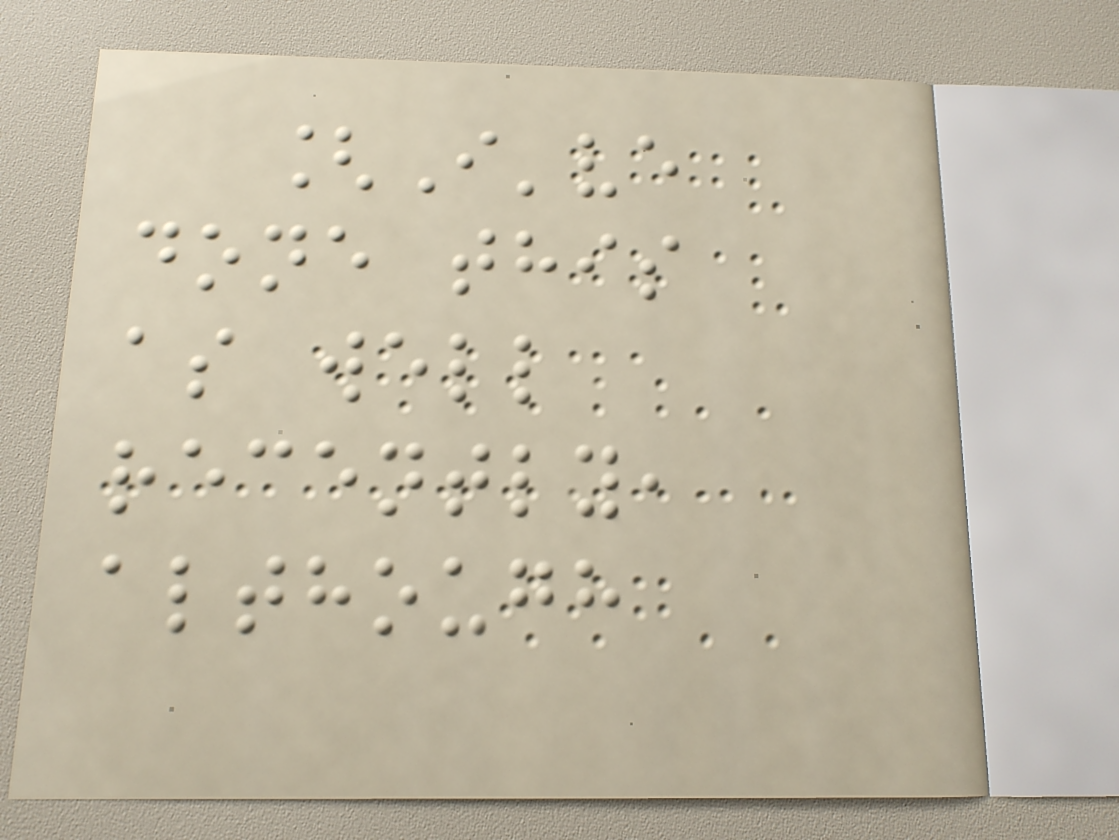[I've
done this
as well
recently,
although
